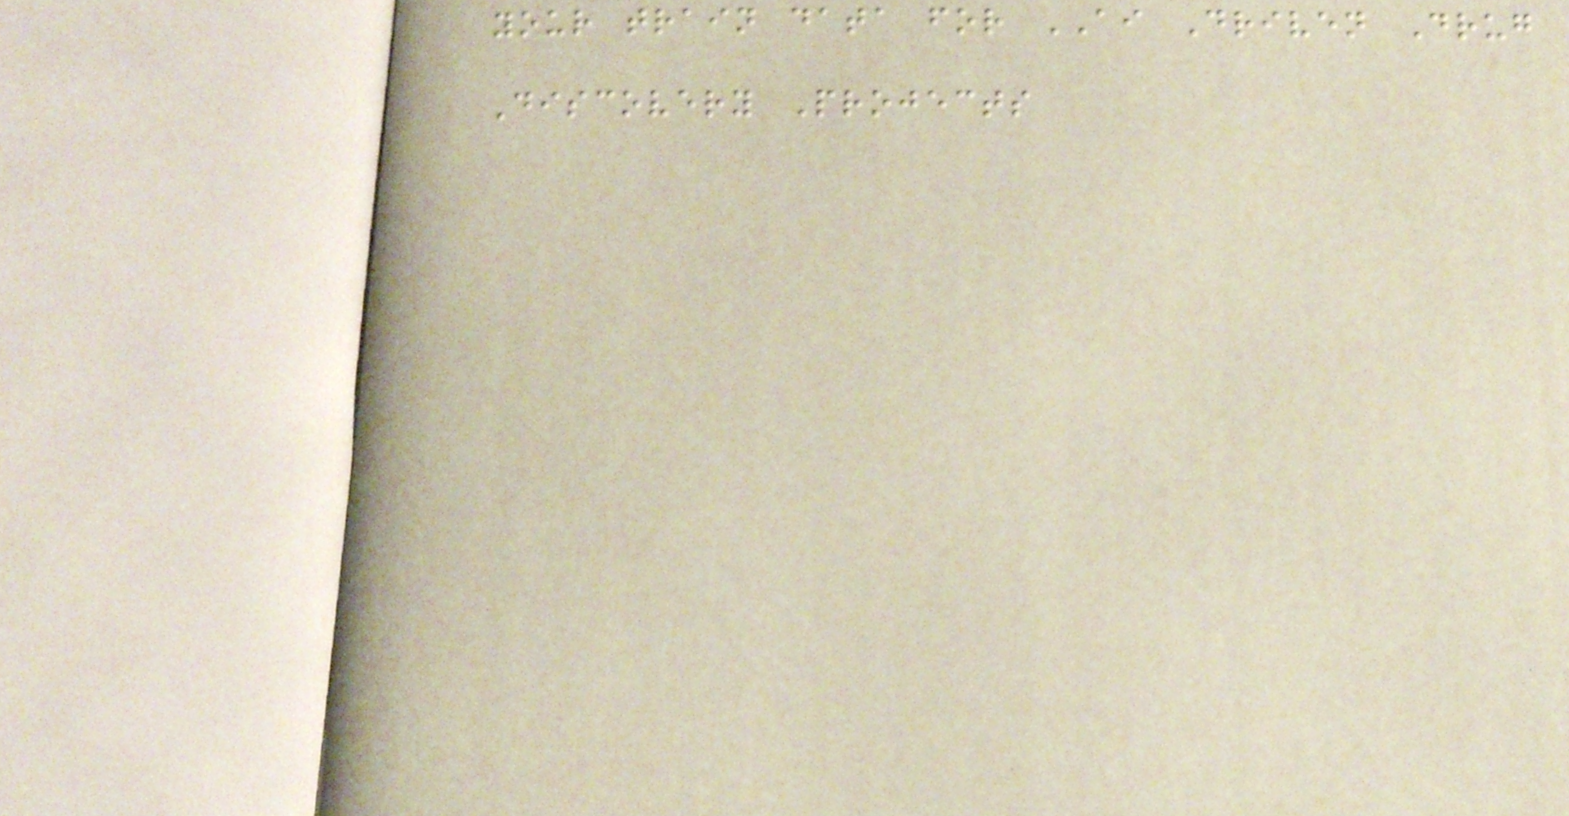your train data for AI Driven Drug
Discovery Projects
